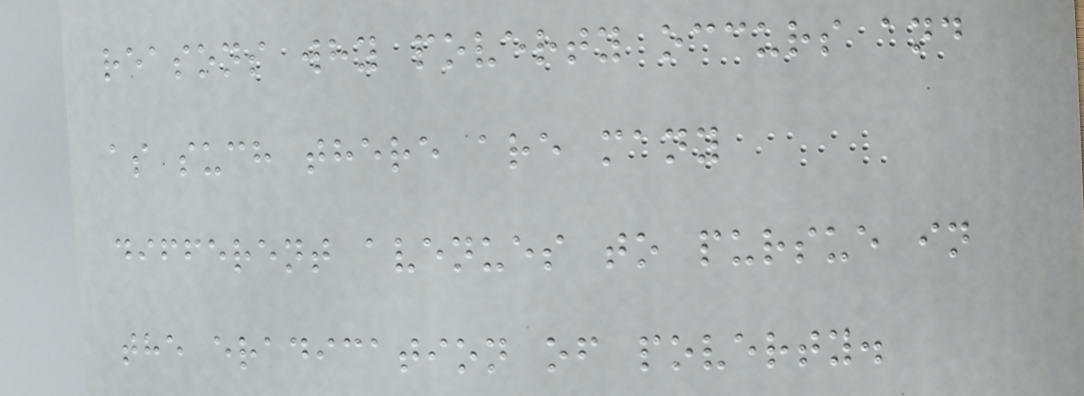reasons why poverty occurs and
as such there are many
different avenues to pursue in
the eradication of poverty.
